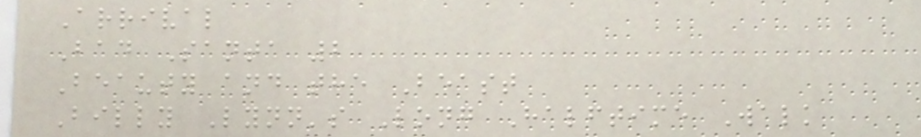Arrival
Bad Santa 2
Beauty and the Beast
Billy Lynn's Long Halftime Walk
